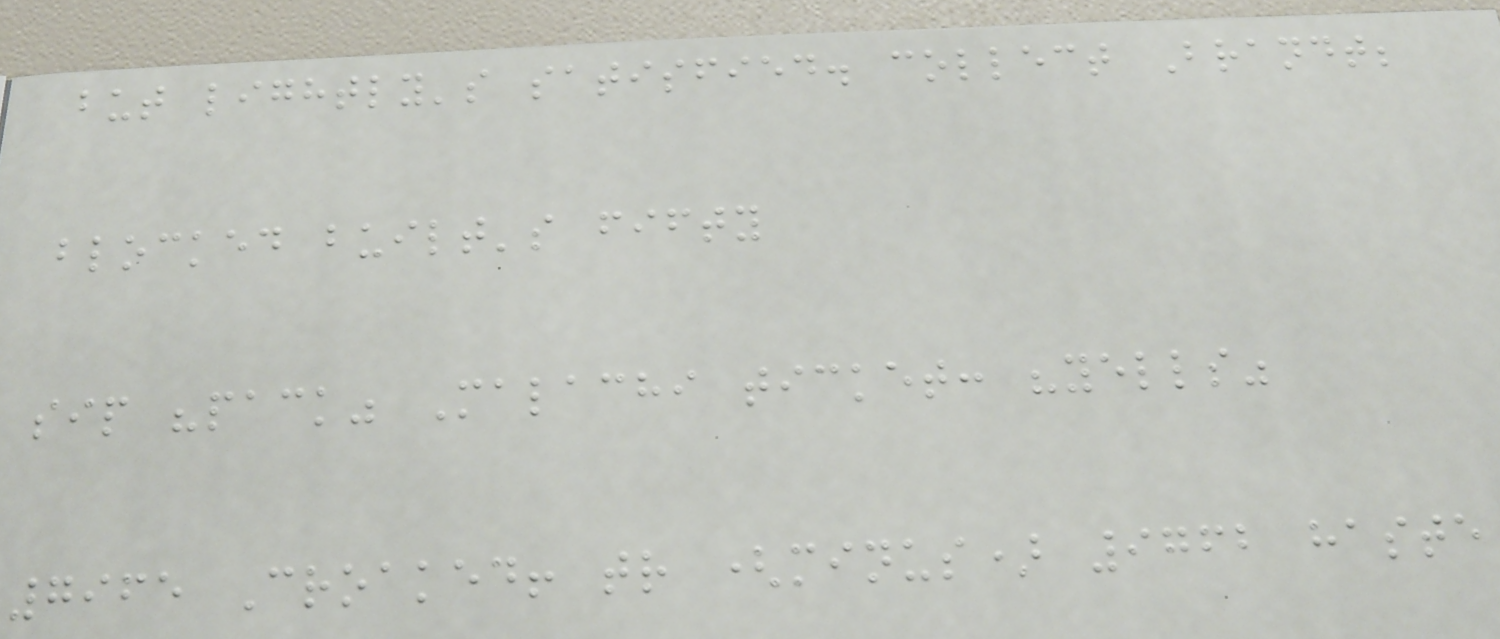but lightly's satisfied. collect Brandt;
blocked built's fifty
sip "pack" Malachi ticket: "yells"
7965 Croaked! tr (minus) 9762 haste
